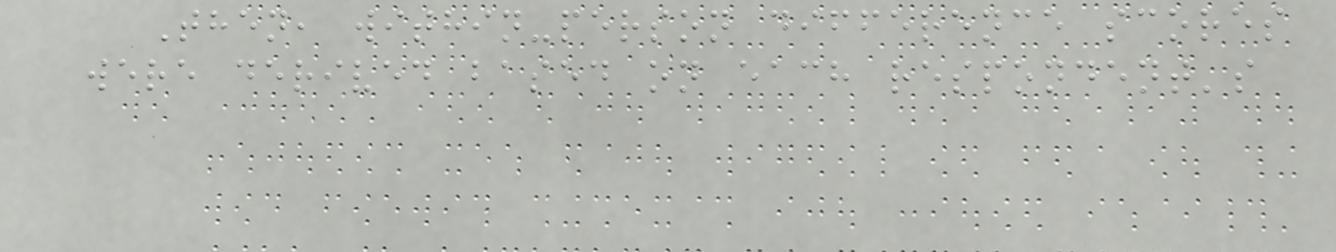Then, within-person difference scores
were derived based on each respondent's
